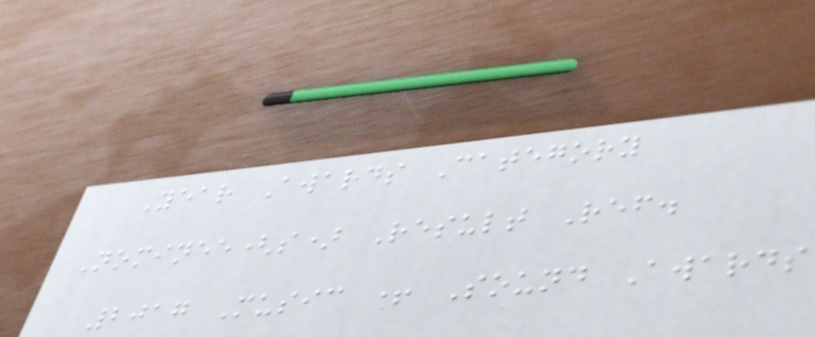Year Awards Category
Nominee(s) Result Ref.
2017 Music + Sound Awards
